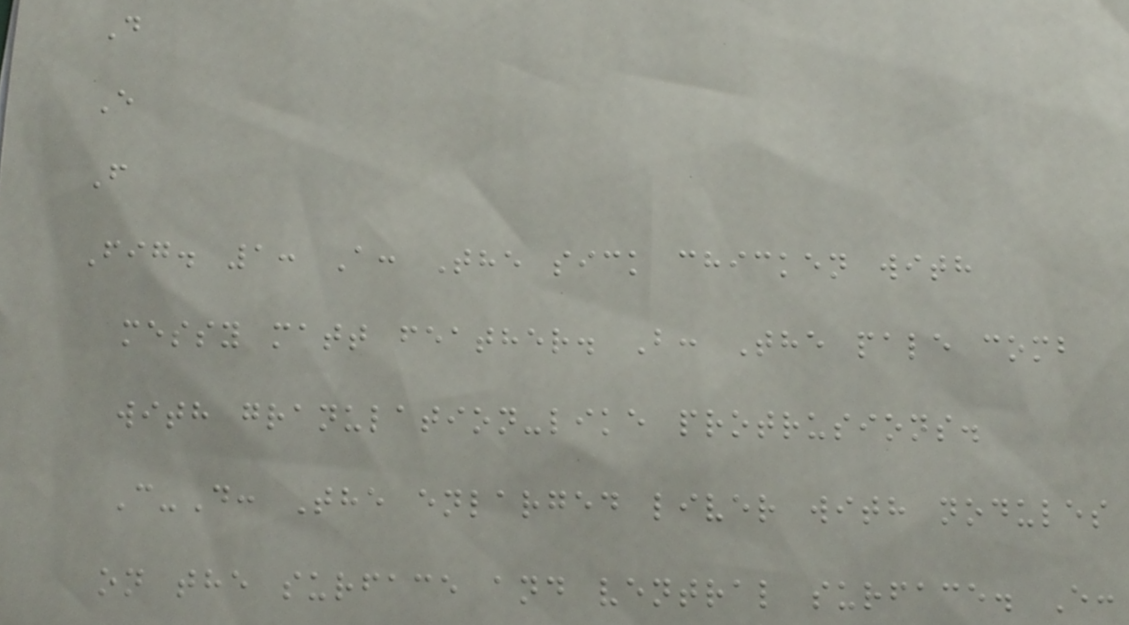D
E
F
Fig. 1: A: The sick chicken with
messy matt feather. B: The pale comb
with granulation-like protrusions.
C-D: The enlarged liver with nodules
on the surface and ventral surface. E:
